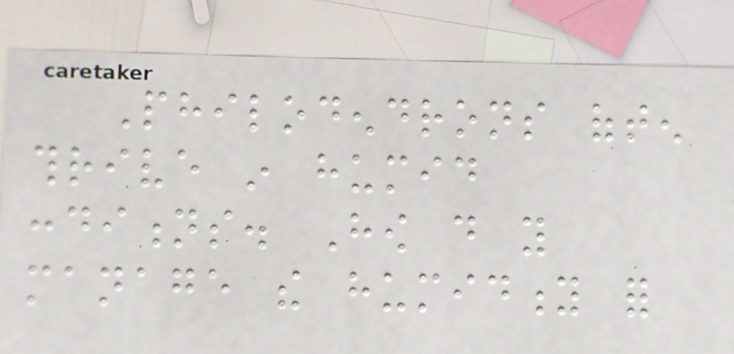Philodendrons often
thrive in humid
conditions. How do you
manage the humidity for
